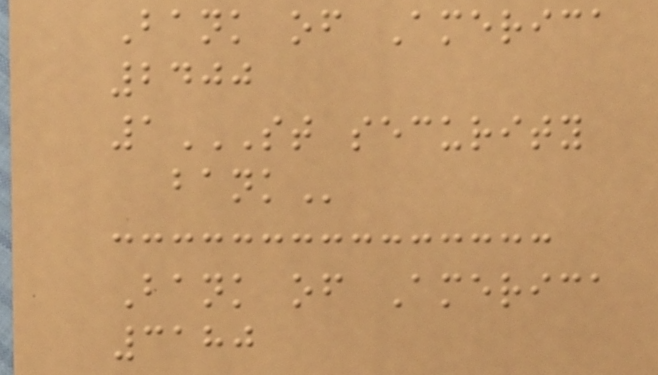Bank of America
2400
1ST SECURITY
BANK
Bank of America
3180
